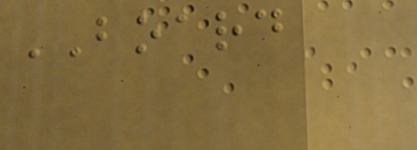BOARD
